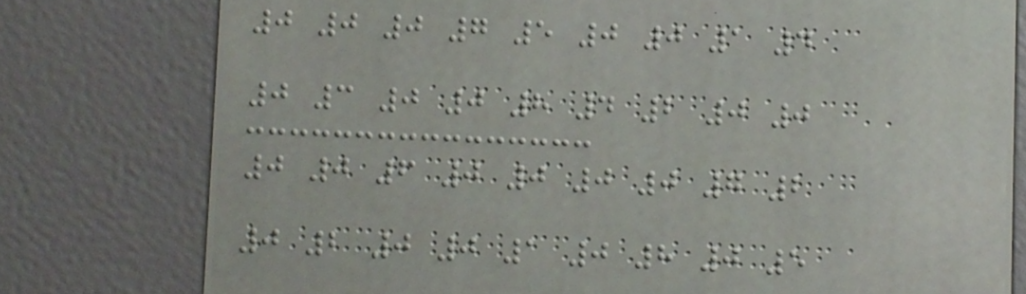0 0 0 7 5 0 0 1 4
0 3 0 0 8 4 2 0 0
0 0 6 0 0 0 0 7 2
0 2 0 0 1 0 8 0 5
